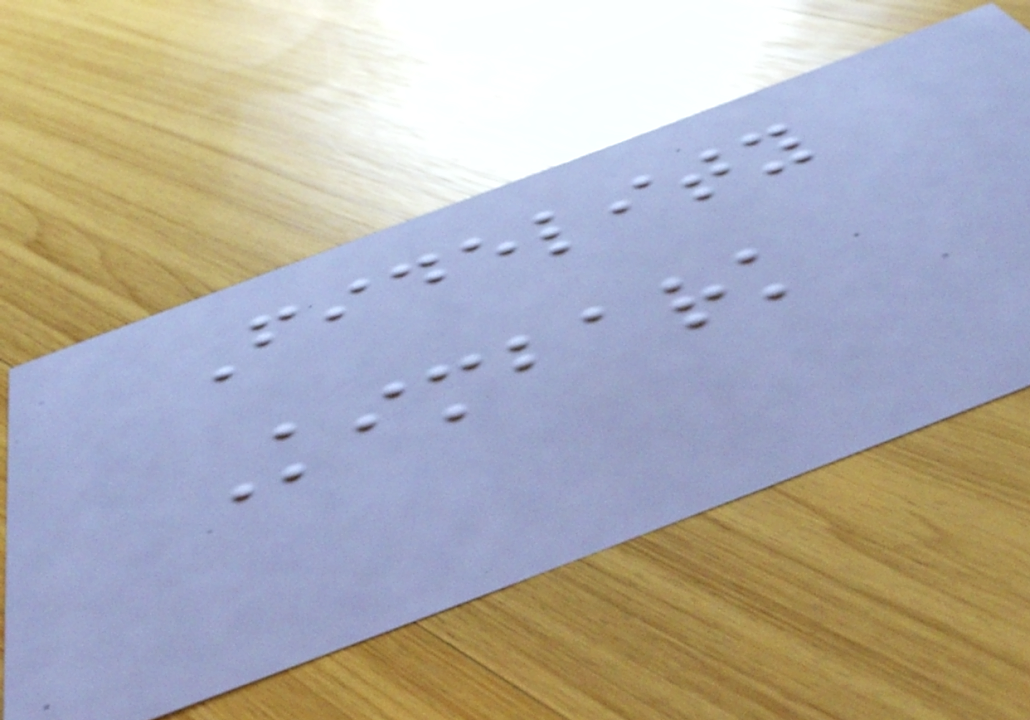Fidelity
Kimbark
